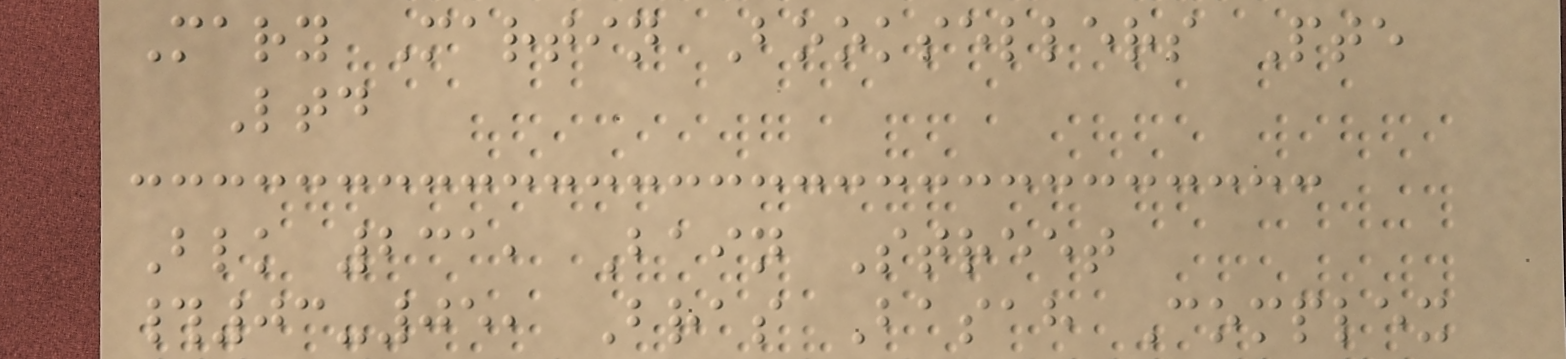Mary Martin Booksellers Pte
Ltd
Blk 231, Bain Street
#03-05, Bras Basah Complex
